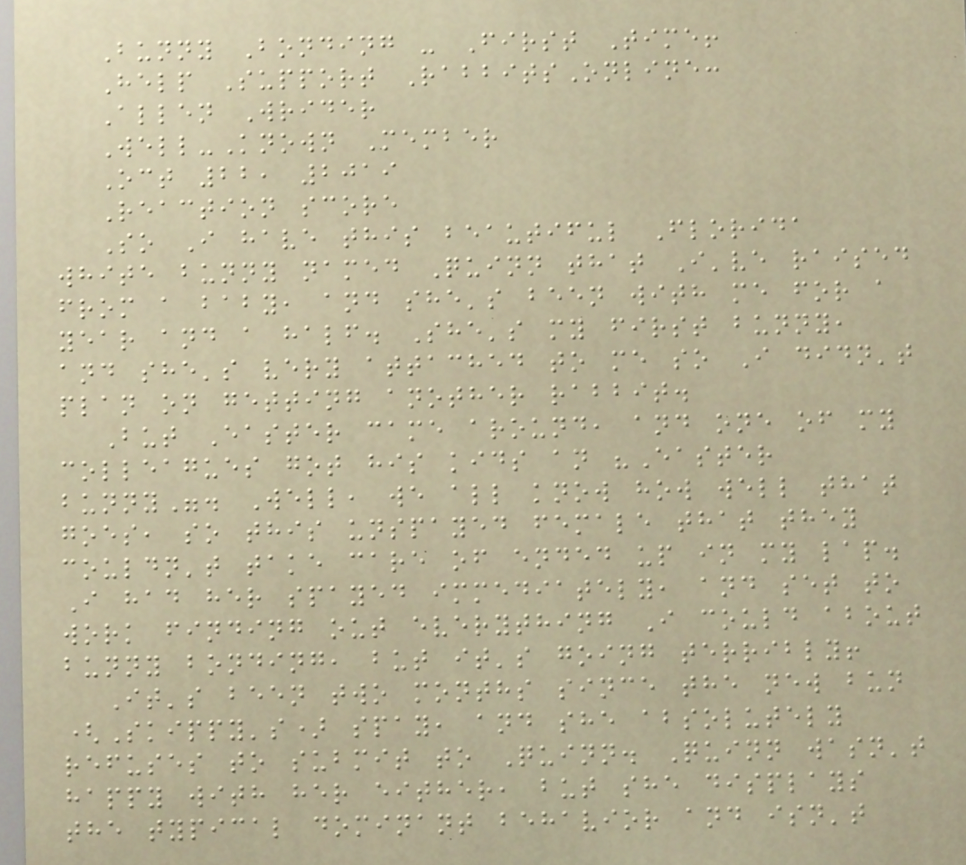Bunny Bonding - First Time!
Help Support RabbitsOnline:
Allen Wrider
Well-Known Member
Oct 22, 2019
Reaction score
So I have this beautiful Florida
white bunny named Quinn that I've raised
from a baby, and she's been with me for a
year and a half. She's my first bunny,
and she's very attached to me so I didn't
plan on getting another rabbit.
But Easter came around, and one of my
colleagues got his kids an "Easter
bunny". Well, we all know how well that
goes, so this unspayed female that they
couldn't take care of ended up in my lap.
I had her spayed immediately, and set to
work finding out everything I could about
bunny bonding, but it's going terribly!
It's been two months since the new bun
(Skippy's) spay, and she absolutely
refuses to submit to Quinn. Quinn wasn't
happy with her either, but she displays
the typical dominant behavior and isn't
